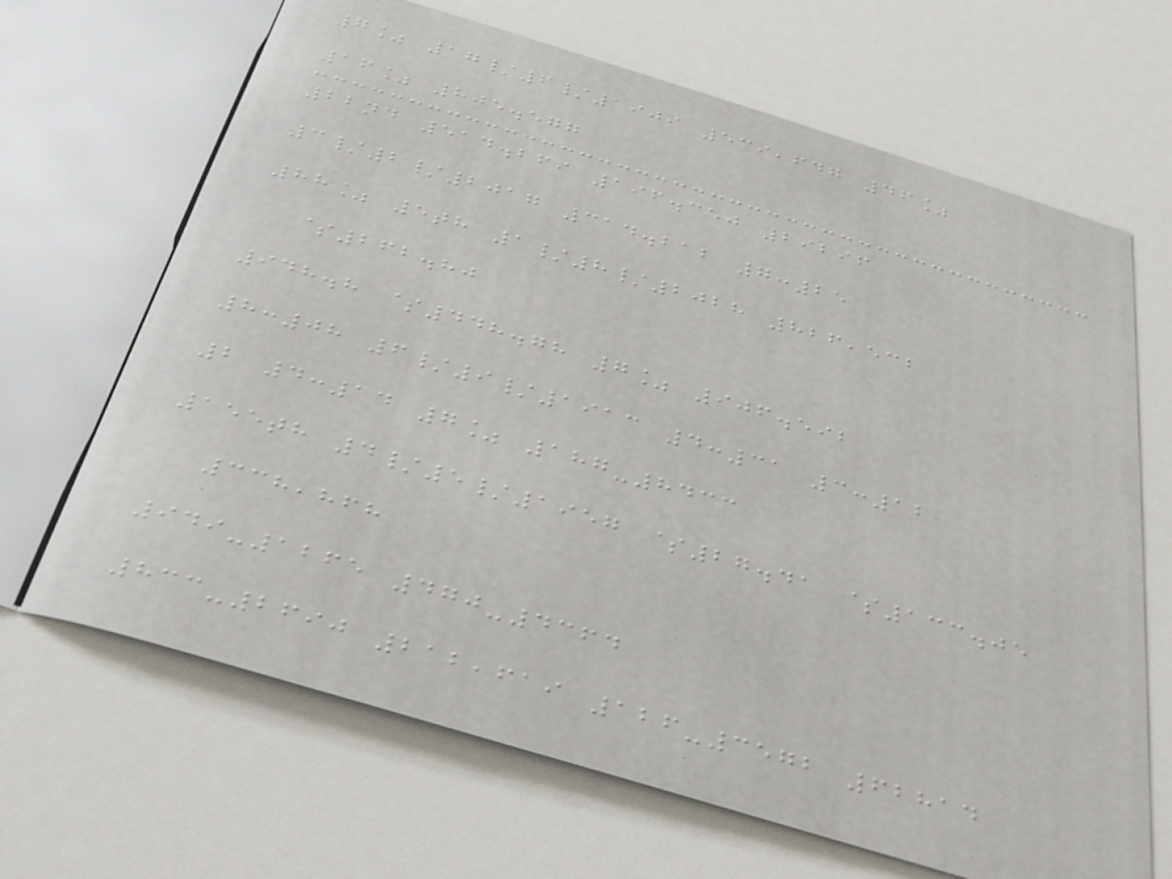7% 17/6/1909 539,647 46%
16% 805.577
22nd 514.269 196.350 29296
3/2/2017 314.212 7:25
88% 5th 1/8/2028 826,532
$262.80
948.8 $448.78 7% 906.592
8:08 6/9/1913 4:31 3:12
2 4:14 7% 187-8433
155th 4/5/1957 $27.41 $133.05
338,868
949-1265 470-4364
833-2690 212,619 126-3572 62814
